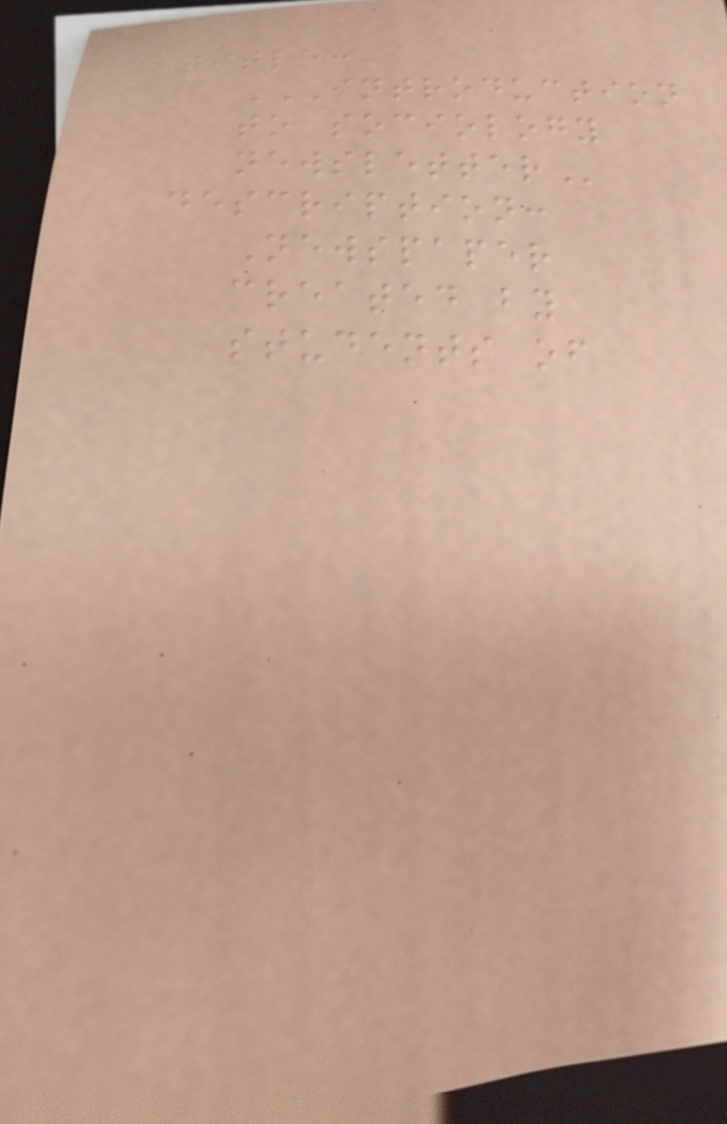title:
INTRODUCTION
TO SOCIOLOGY
NEWSLETTER
description:
Newspaper
created by
students of
